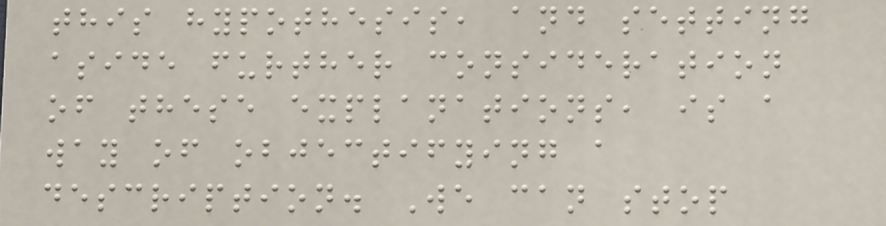this hypothesis, and setting
aside further consideration
of these explanations, is a
way of objectifying a
description. We can stop
